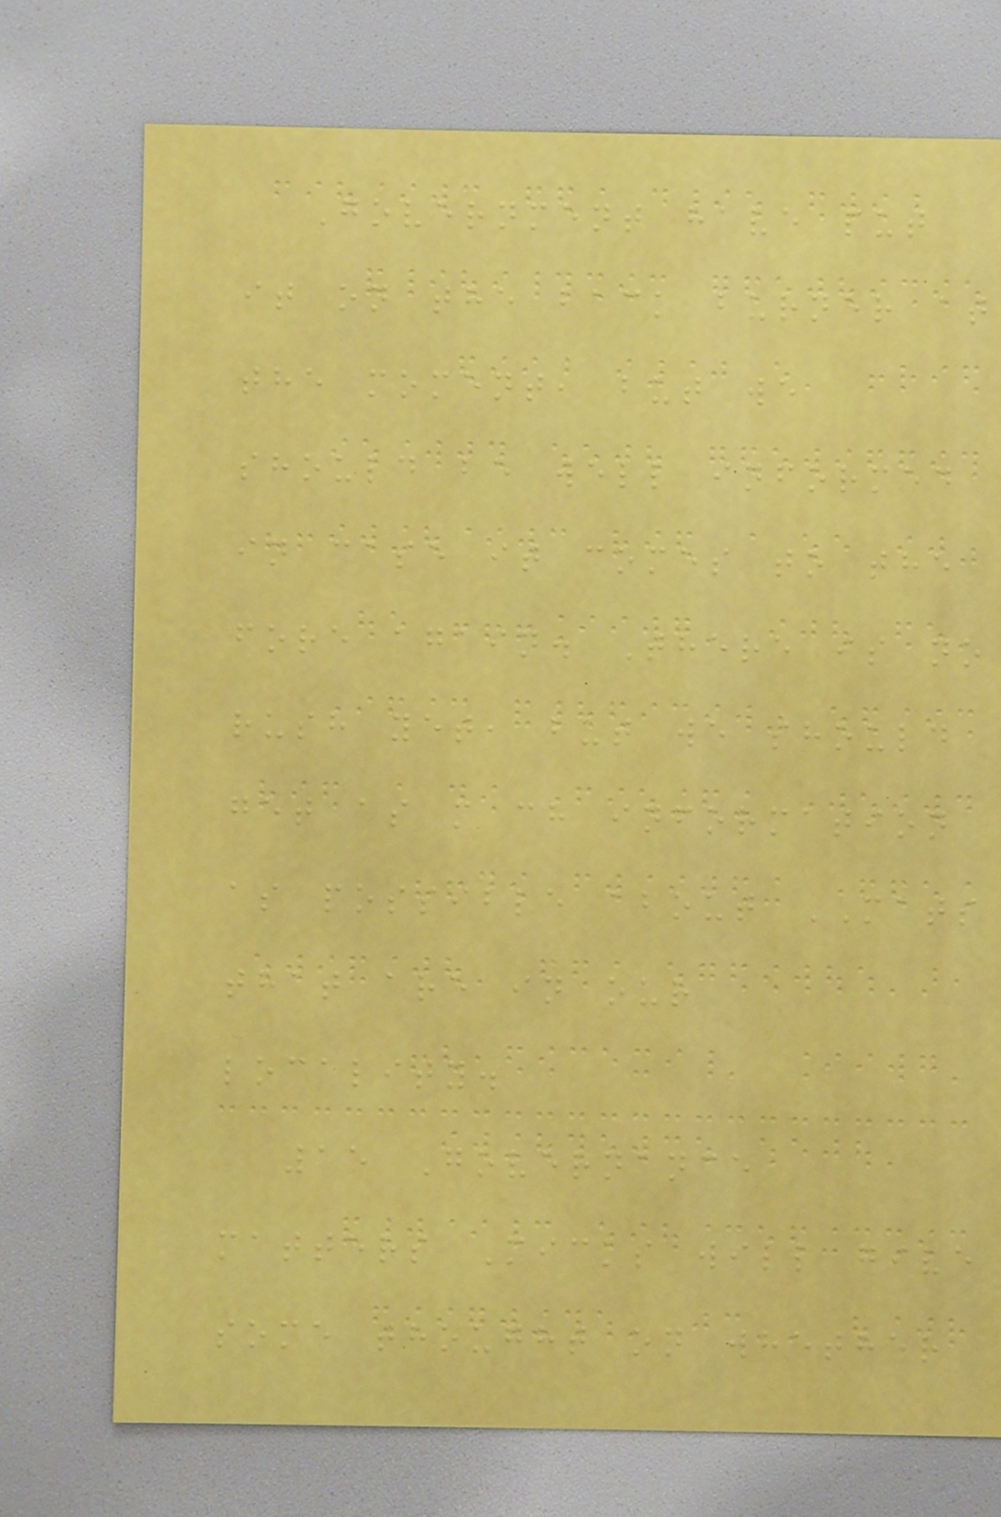Government have put
it on the back burner at
the moment, but we
should be well informed
in case it comes to the
fore again. There is no
rush yet, but we should
get as m ch information
as possible about MATS
that are in our
locality.
15 Governance
matters Micks will give
some thought on whether
